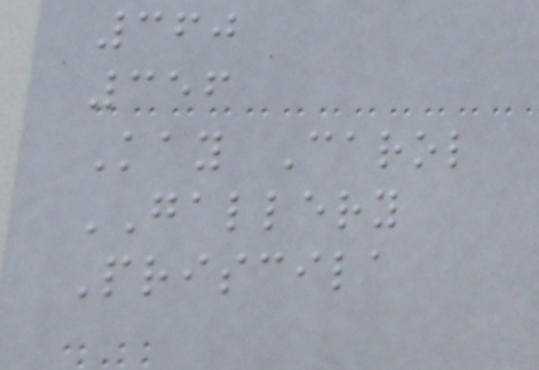360
356
Kay Carol
GALLERY
Priscila
